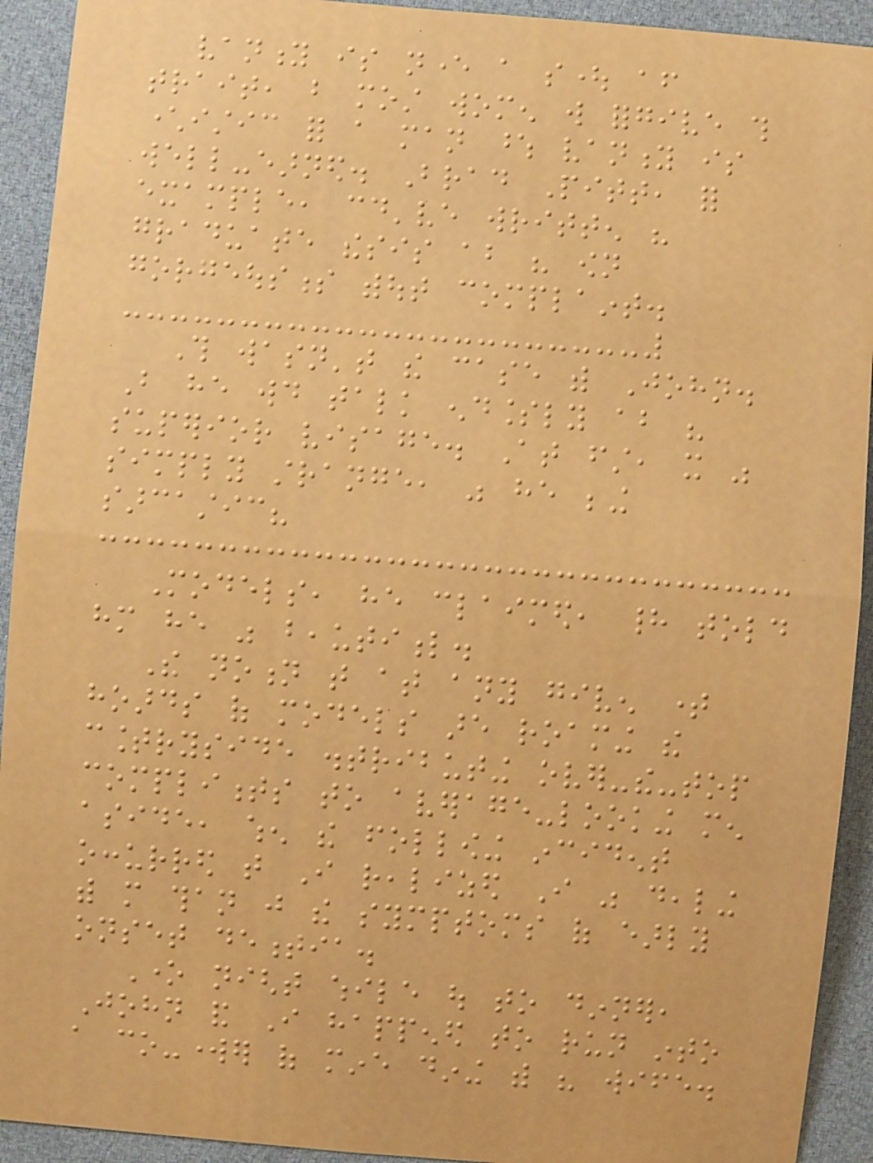vanity is never a sought after
trait, but most women will forgive this
characteristic for a man whose vanity is
well-earned. Brad Pitt, for
example, could've written his
graduate thesis about his own
gorgeousness without complaint.
This wasn't the case with John.
But he would talk endlessly about his
superior visage. At first, it was
simply strange, was he being
sarcastic?
Models, he claimed, had told
him he was beautiful.
The notion that at any given time
hoards of models are roaming the
countryside distributing over-the-top
compliments to average-looking men
aside, when the following incident
occurred that I realized I was dealing
with more than just the symptoms of early
onset dementia.
One night while out to dinner,
John and I happened to run into
a co-worker of mine dining with his wife.
